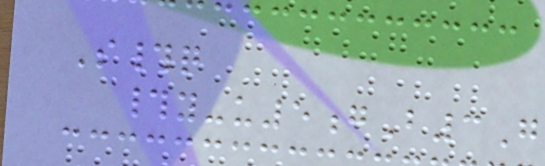S#q
#y-u5gB3G
